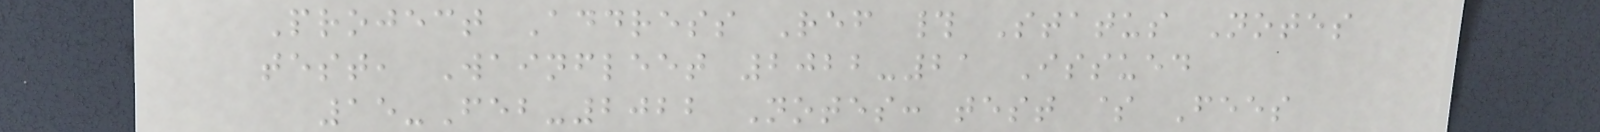Project Address Ref # Status Notes
test, Wainfleet 2022-21 Issued
15-Feb-2022 Notes: test $ Fees
